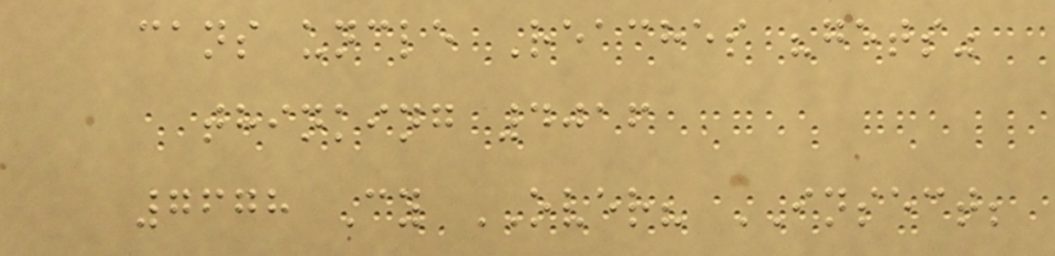cans uncle Reaches "gets"
thinking 4016
7678 Cy OVER? INSECT;
